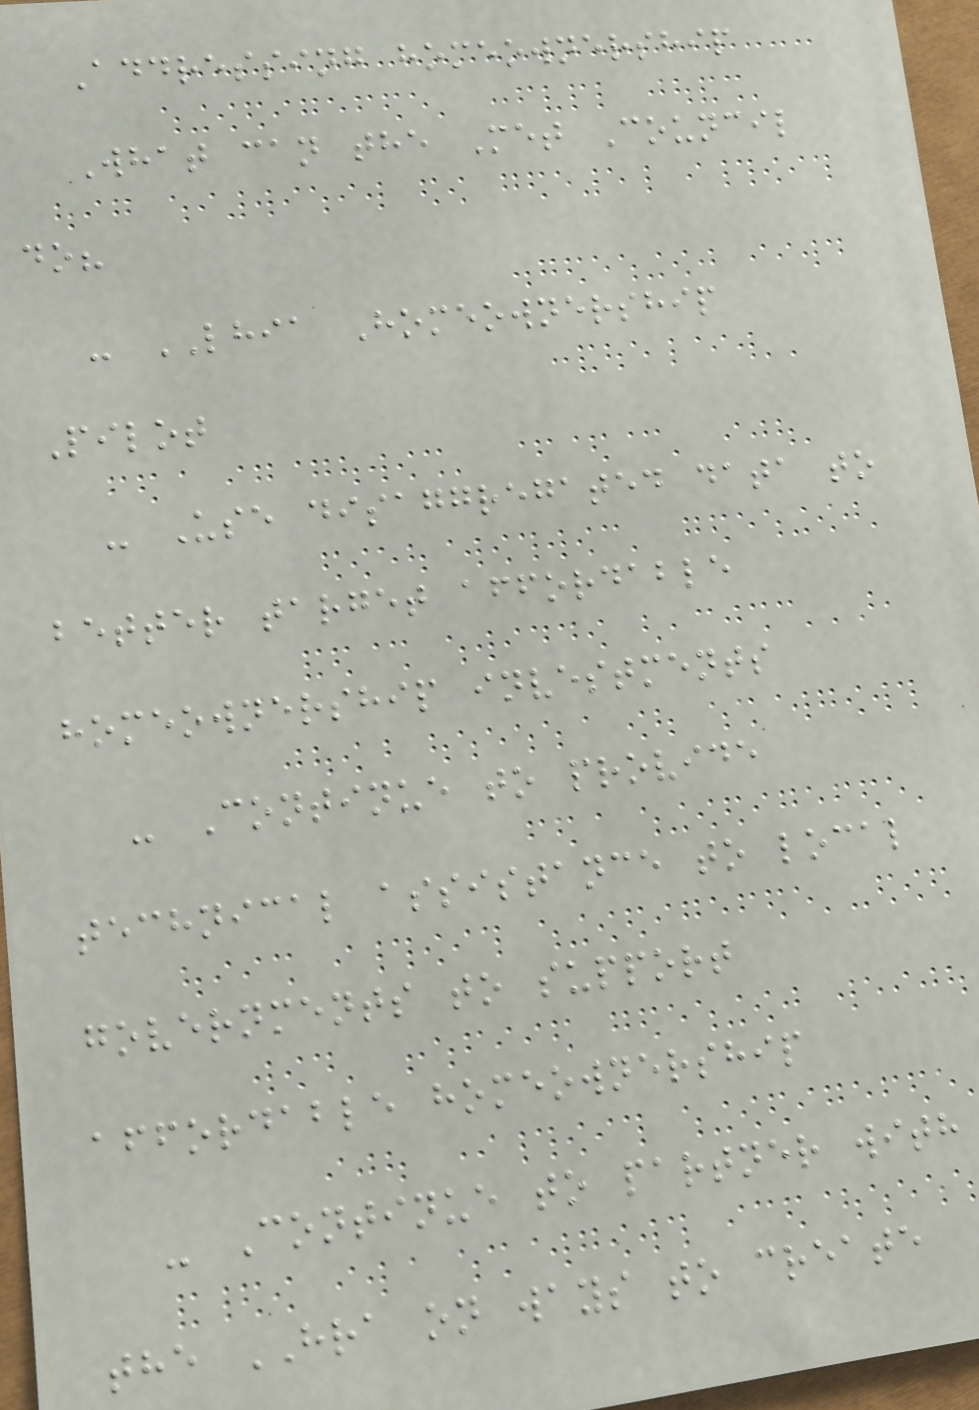Addressing homeownership
What can the Met Council
do?
- LHIA Homeownership
Pilot
- Use disaggregated data to
better target affordable
homeownership investments
- Continue to provide
technical assistance to local
governments to support
affordable homeownership
- Continue to partner with
the HRA on ways to create
